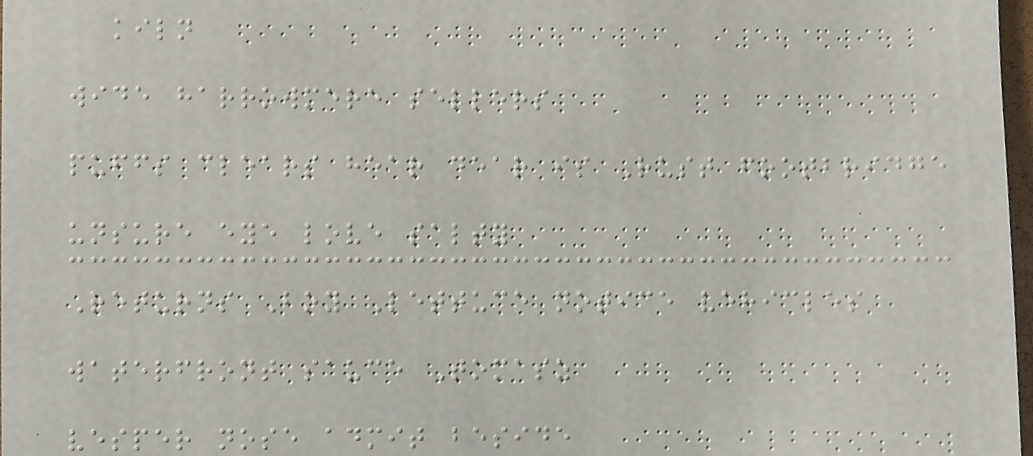kiln
wide harrowmere sellers
puffs clears hear dear is Rust footbridge
unsure eye love salty
Returns Boy Lettuce notice vehicles
waterfront sauce Tomasz
vesper nose admit beside
